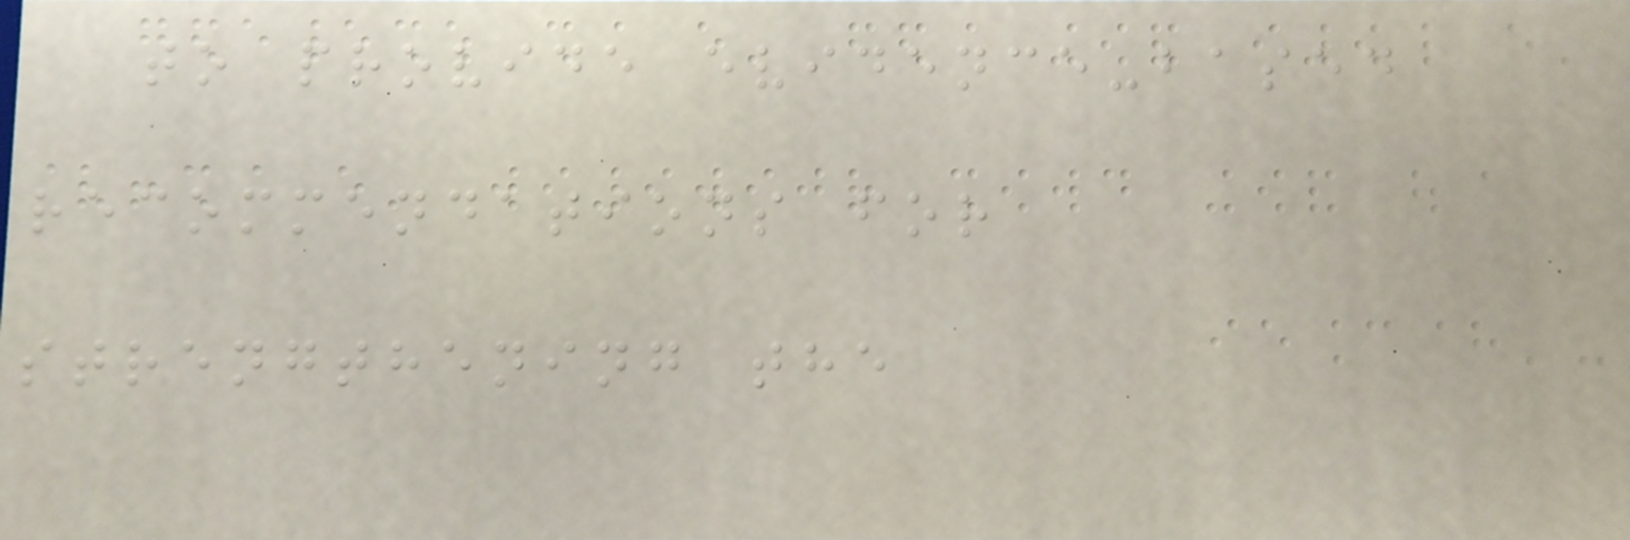to provide evidence-based
recommendations for
strengthening the
